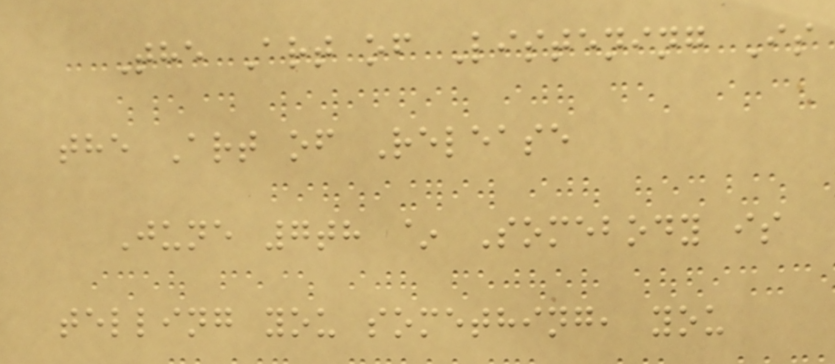The Art of Listening Is
the Art of Release
June 7th ~ Somebody is
telling you something, you
